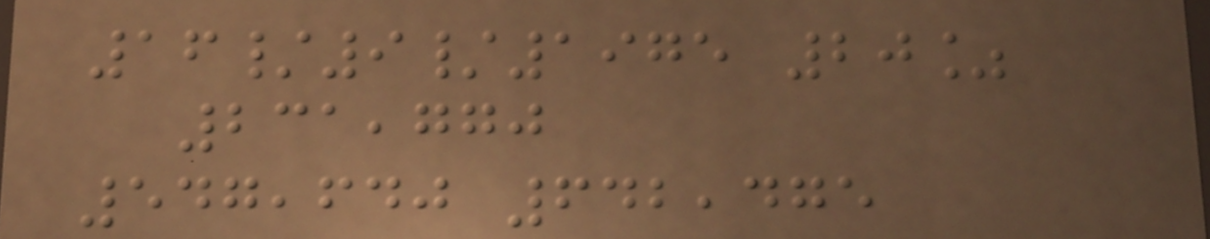16/9/1975 20%
231,770
547,640 642,475
